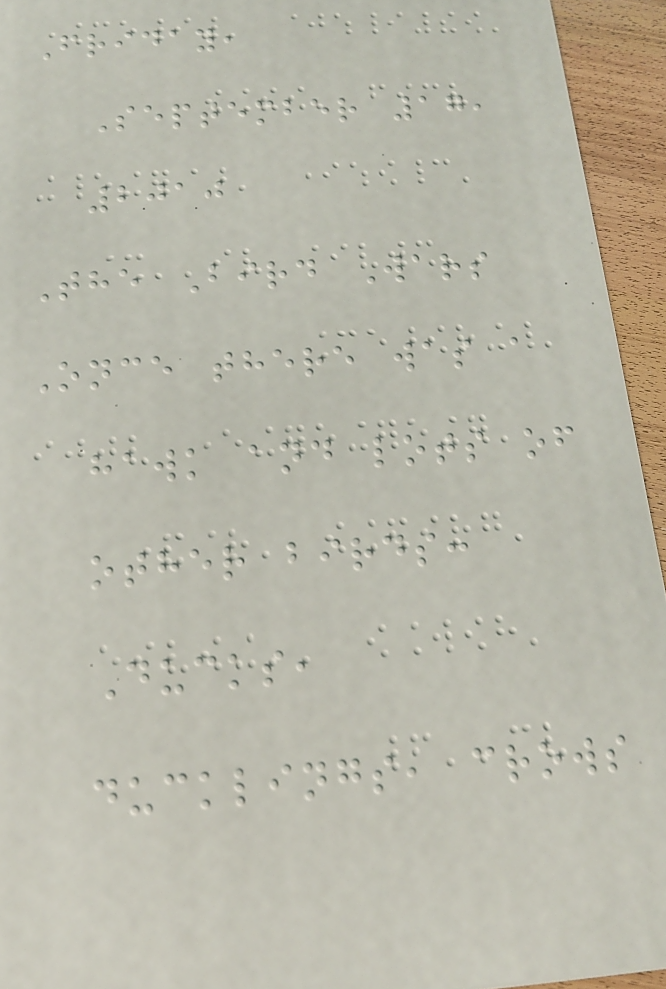Friday,
September 17,
2010
The Bird Wars
Once there was a
hawk and lots of
other birds:
Ducks,
ducklings, crows
